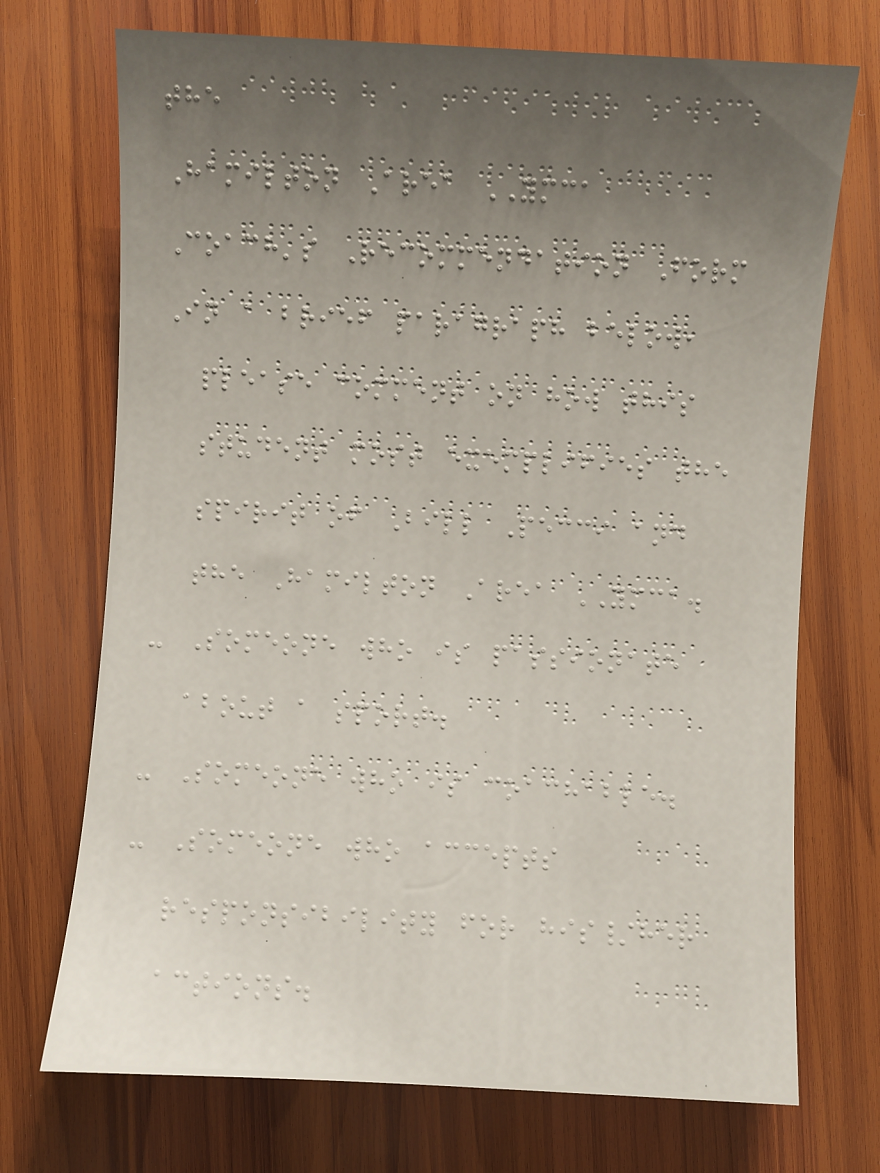the
Hamilton Area YMCA
Coach's Recommendation Form
In a brief paragraph below,
please comment on how this
student most exemplifies the
spirit of Bill Pecci and
the Hamilton Area YMCA.
- Someone who is passionate
about a sport.
- Someone who is coachable.
- Someone who accepts
responsibility for his/her
actions.
